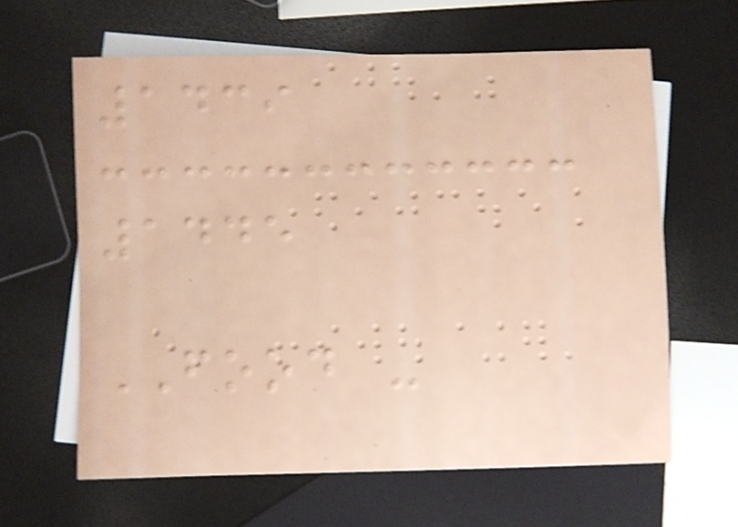1439
1445
FOOD -
